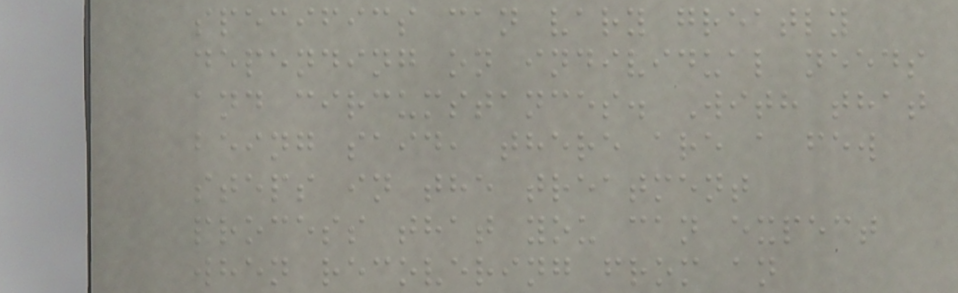specifics can vary greatly
depending on individual needs
and circumstances. With that
being said, there are a few
steps in the treatment
process that you can expect
when recovering from an
